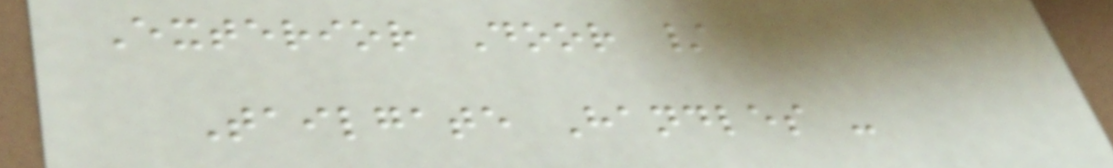Exterior Door /
Tailgate Handles -
